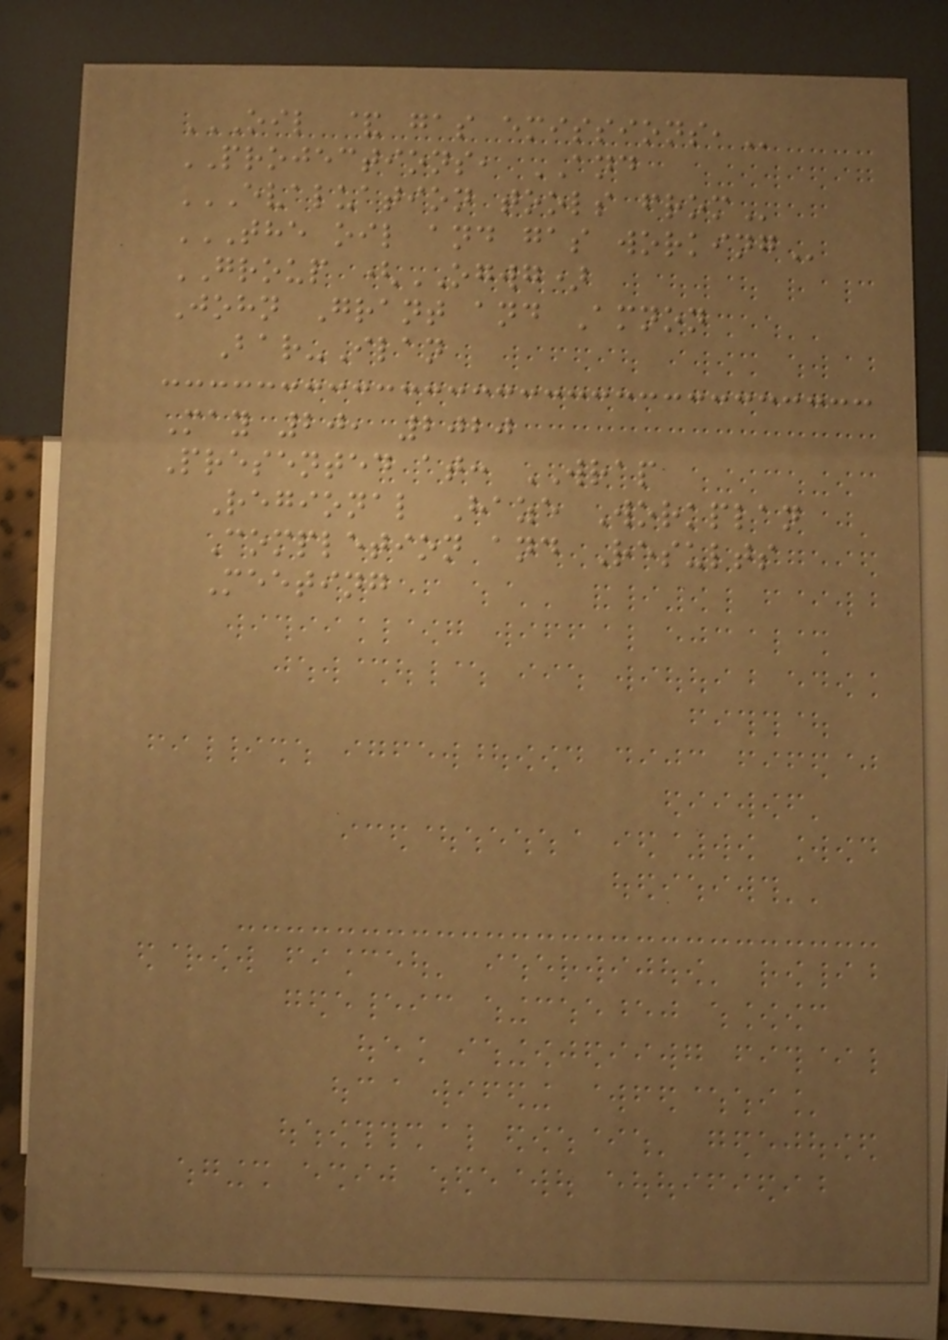OIL & GAS EMISSIONS,
PROJECTIONS, AND
EVALUATION TOOLS FROM
THE OIL AND GAS WORKING
GROUP (OGWG)
John Grant and Amnon
Bar-Ilan
May 20, 2020
Presented at: WRAP
Regional Haze Workplan
Completion and Results
Meeting
